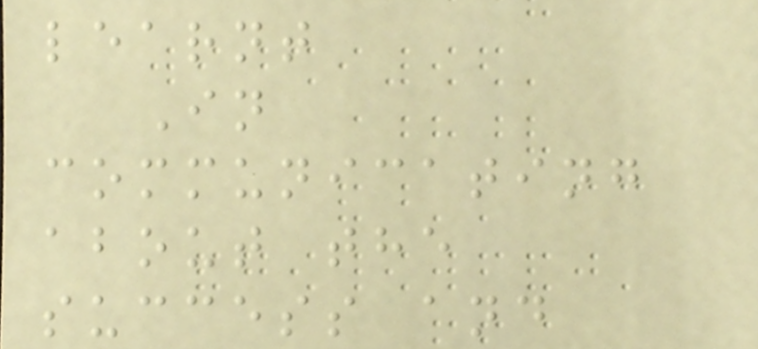learnt
In
communicating
about the
success and
